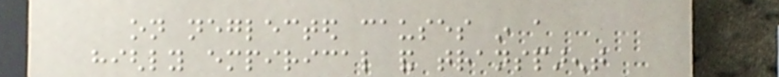on neglected causes in a
highly empirical and transparent
